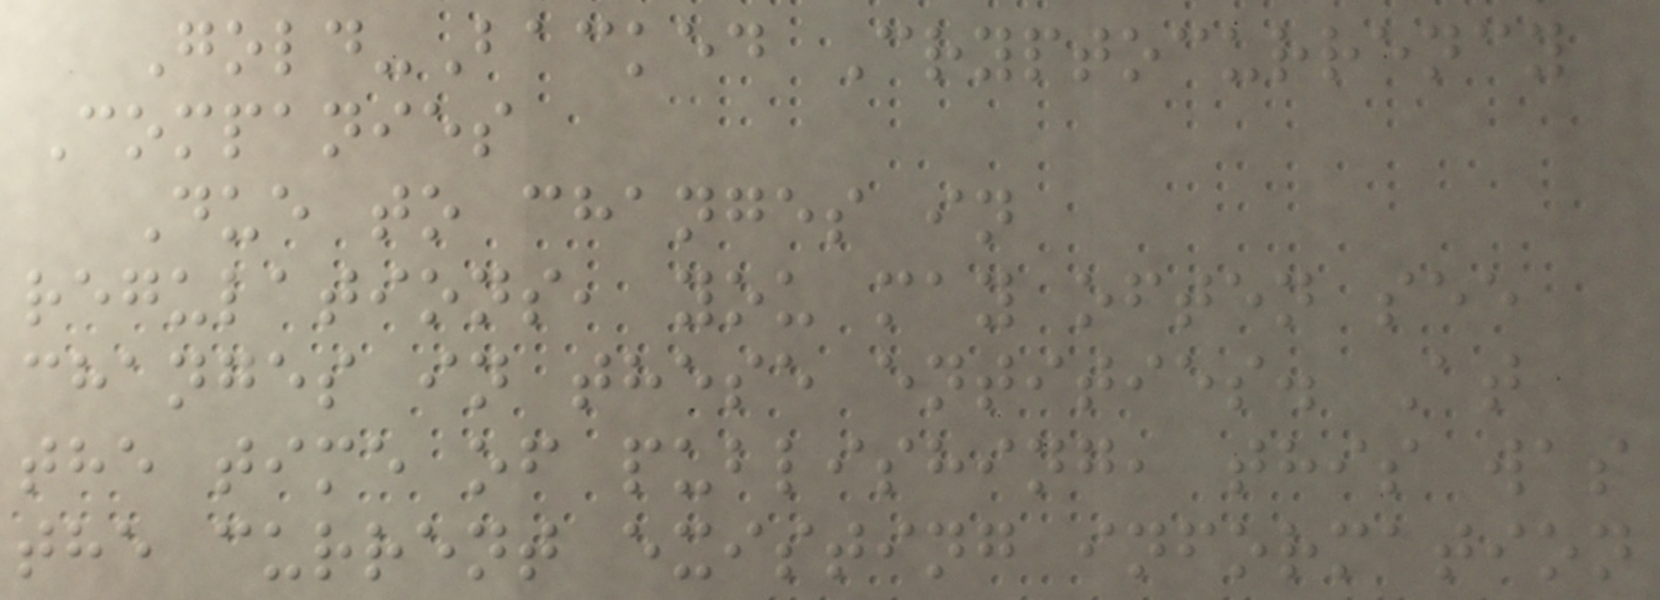Gold-Backed Cryptocurrency
Companies
Due to changes in
regulations, you may often see
changes in these entities. At
the time of publishing, this was
the current existing information
